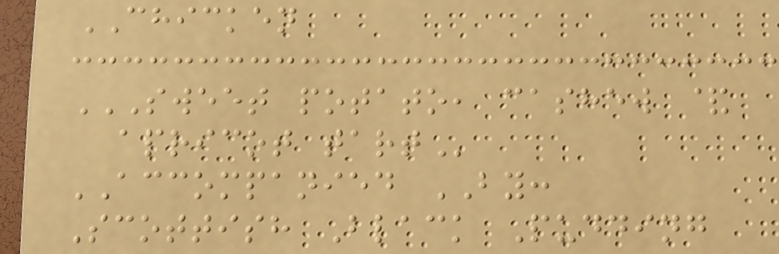CHICKEN
SWEET POTATO, CASHEW &
APRICOT TART
ACCOMPANIED BY:
Scottish Black Pudding
